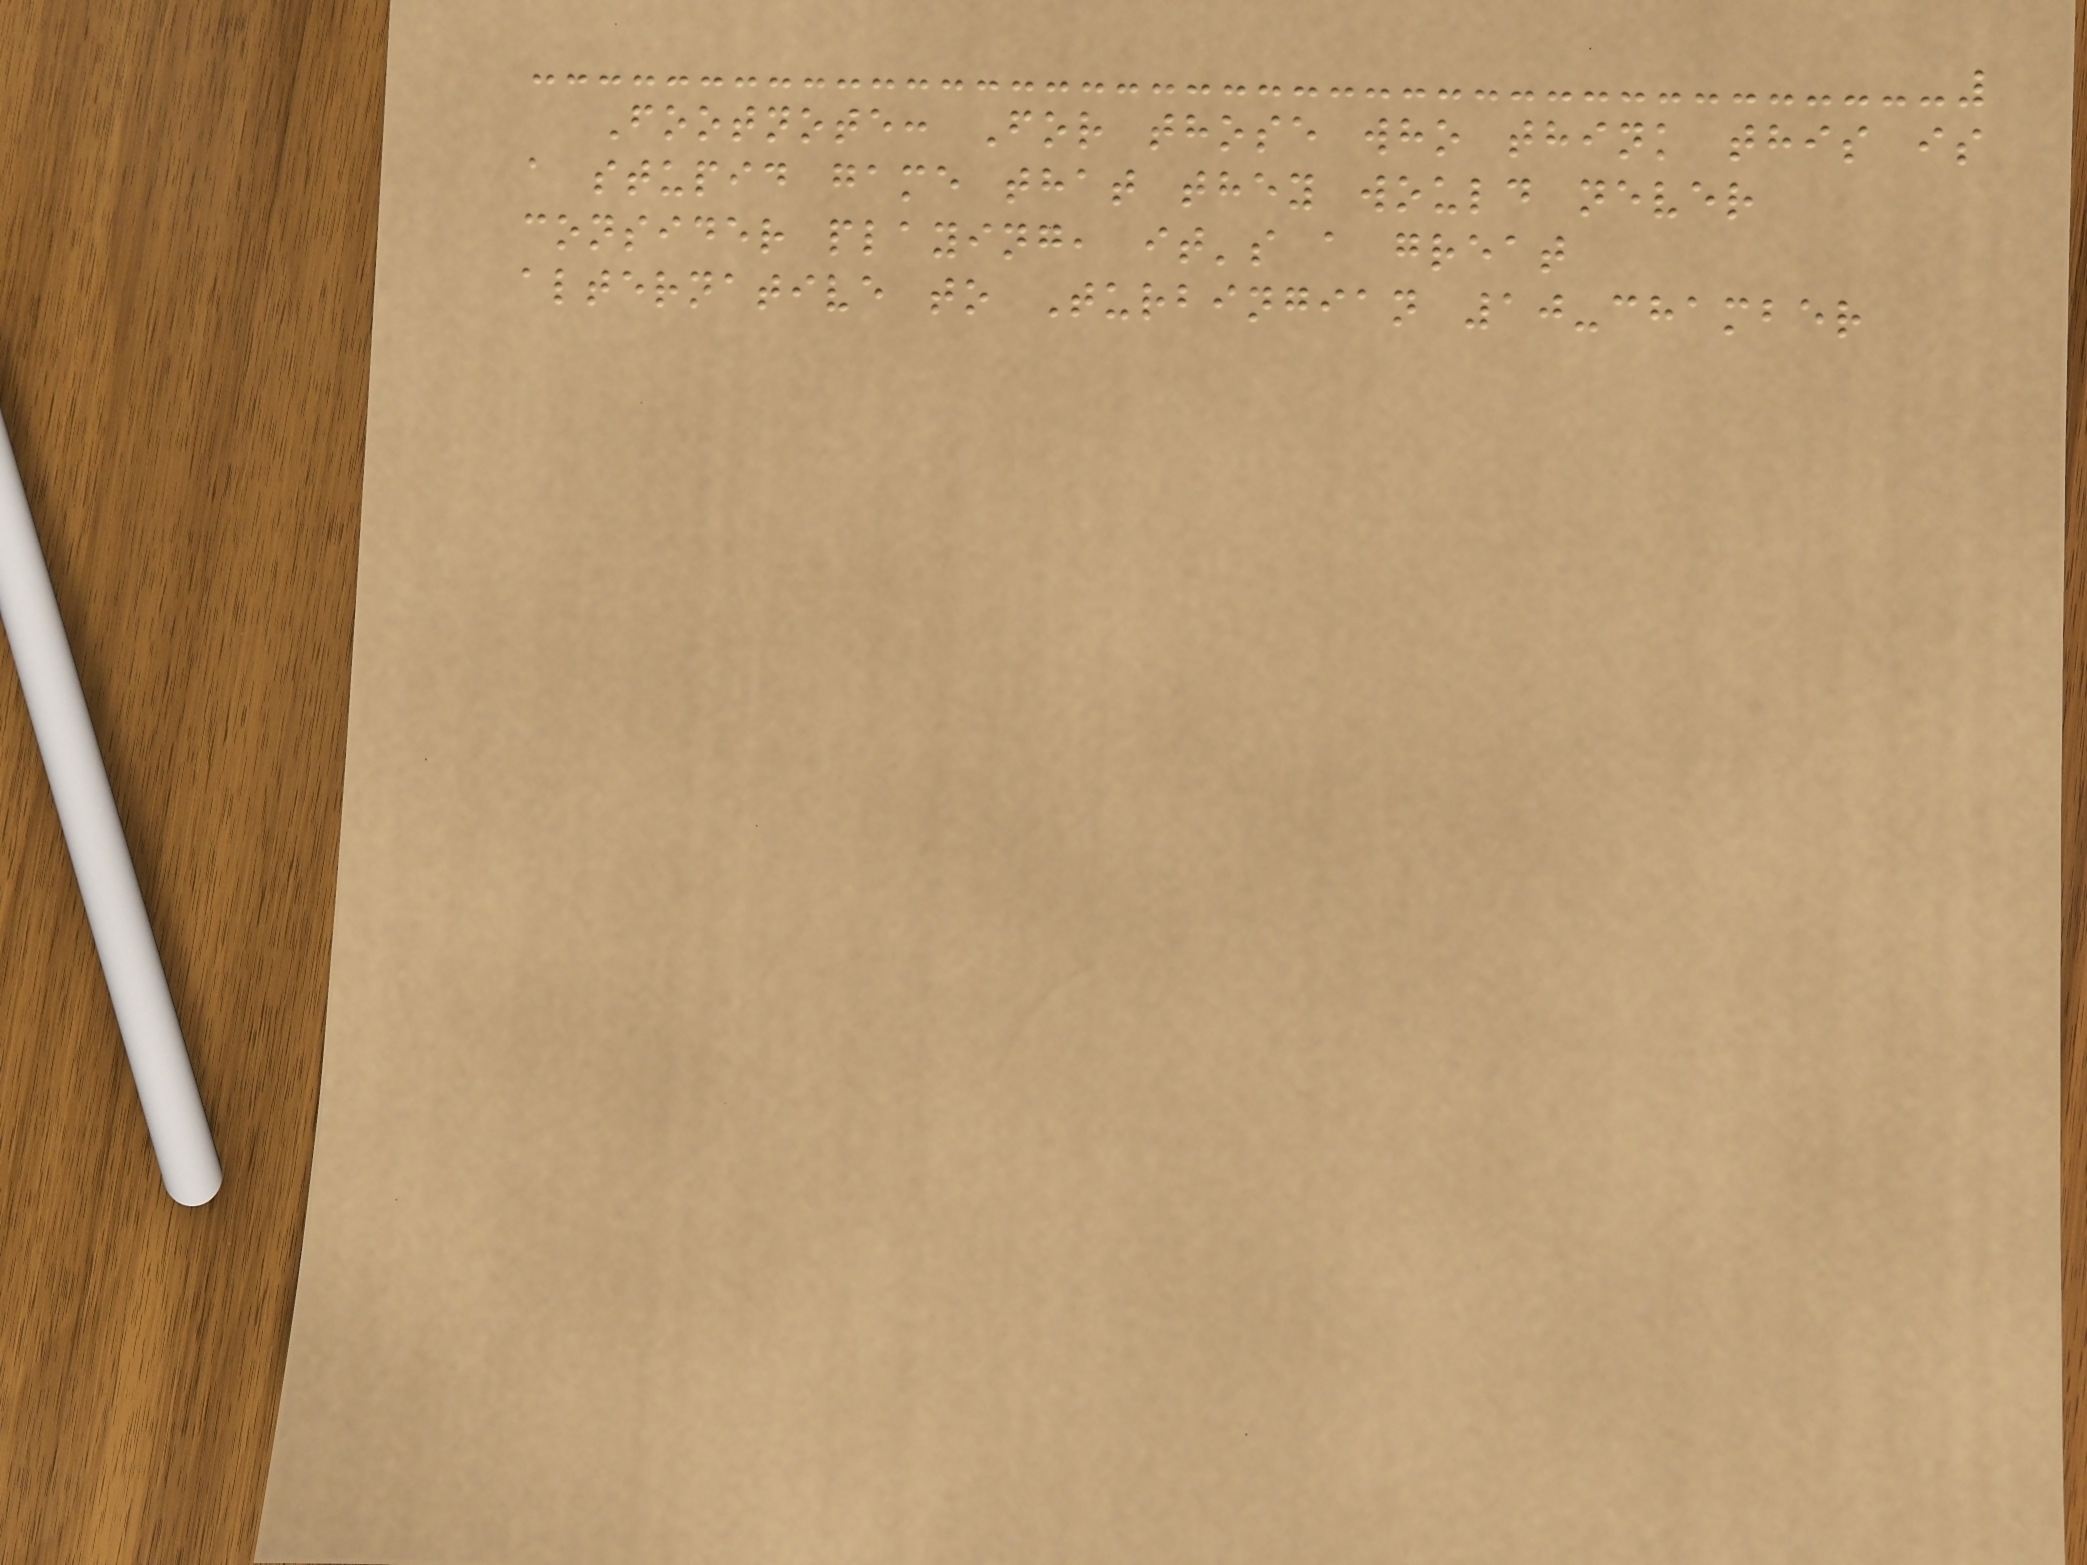Footnote: For those who think this is
a stupid game that they would never
consider playing, it's a great
alternative to Turbingian 10-chamber
